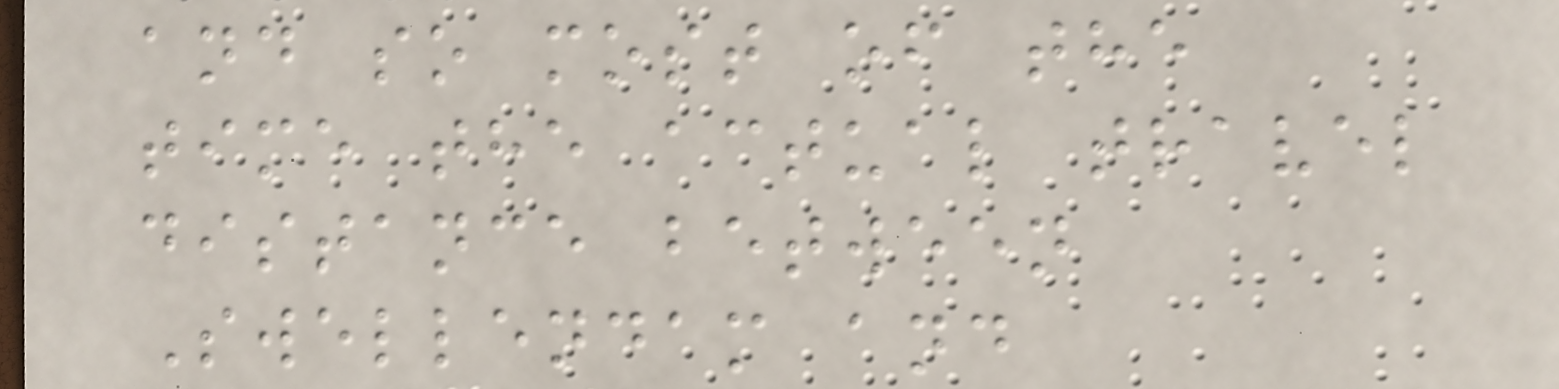and so most of the
time the actual travel
distance between
Swellendam and
